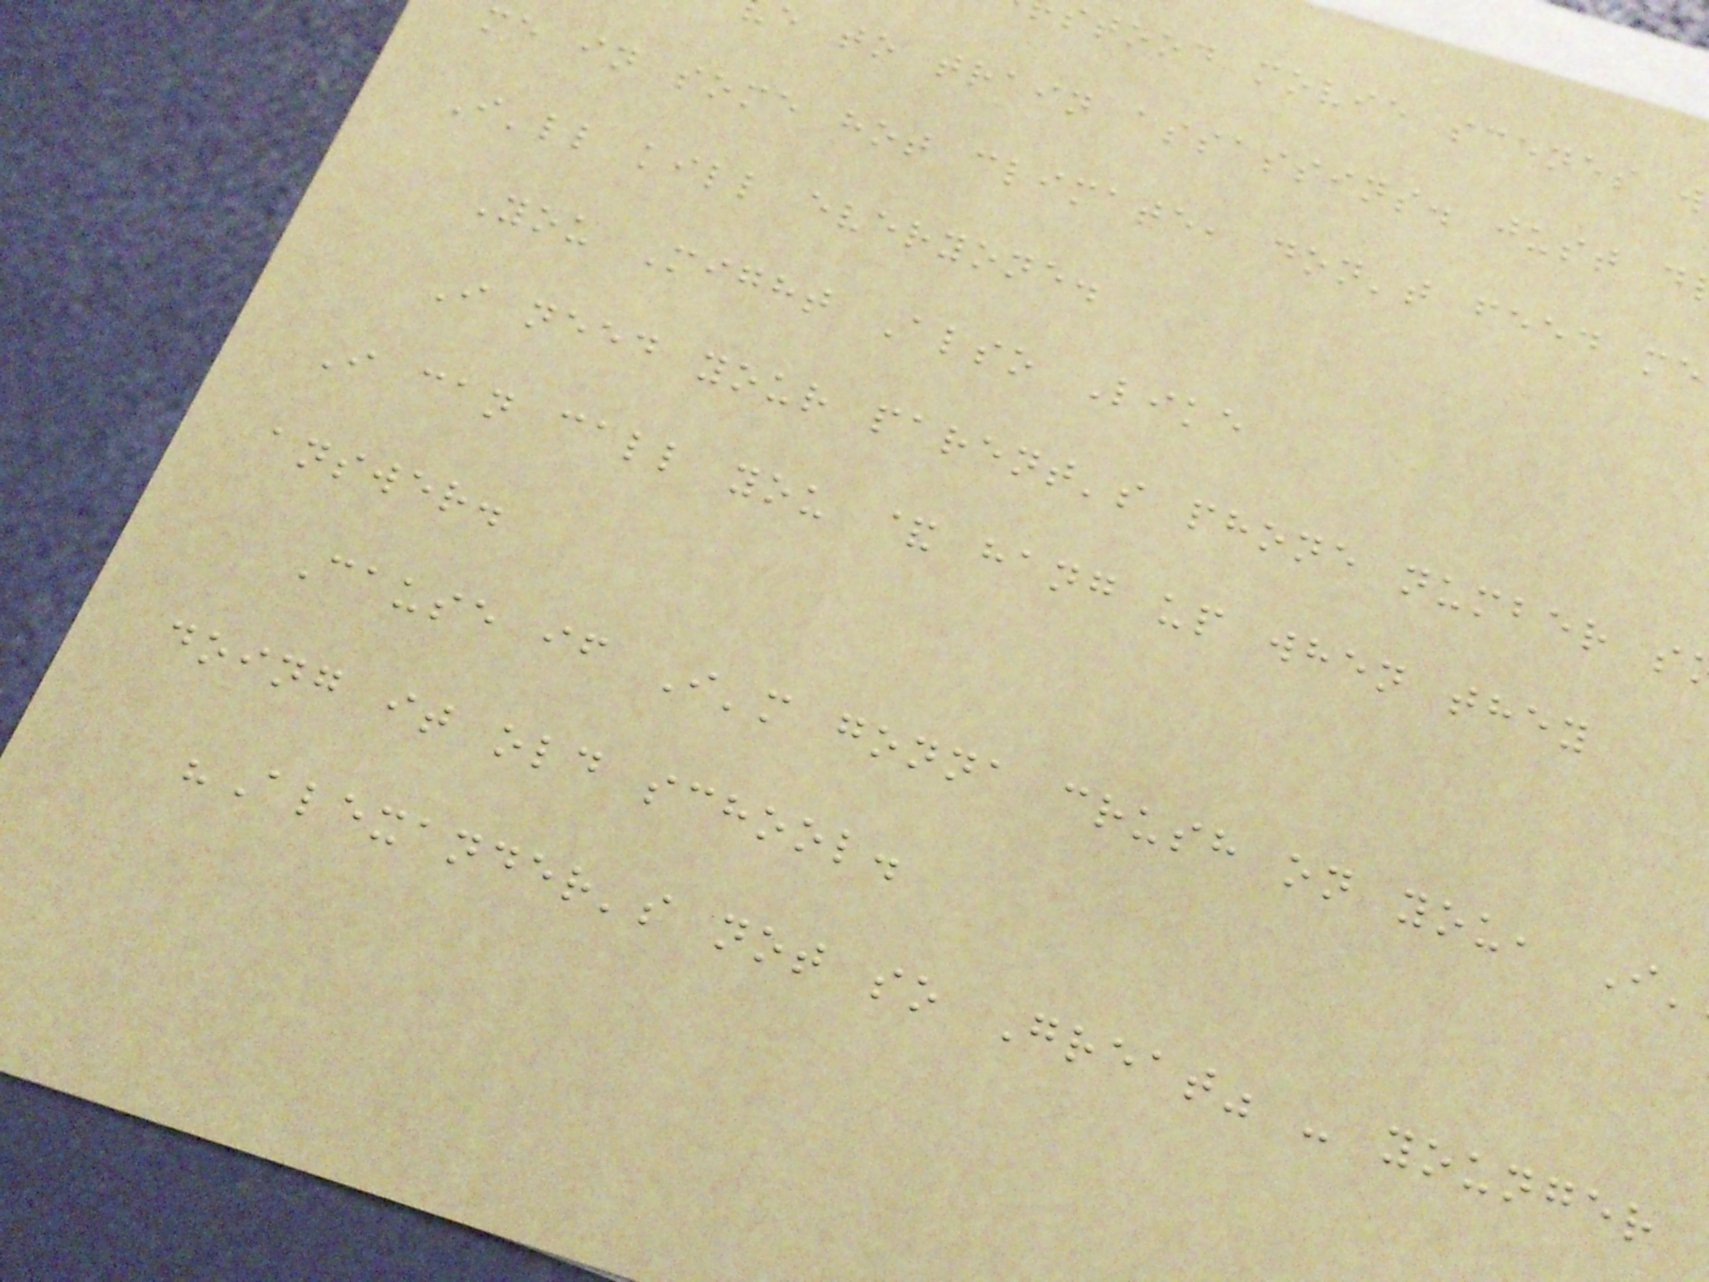stood movie scenes w
e to train assassins. just d
me in some hot climate, don't feed me
I'll kill everyone.
You Might Also Like
I need your parent's phone number s
I can call you & hang up when they
answer.
Cause if I'm gonna crush on you, I'
doing it old school.
"Alexander's not so Great" - younger
